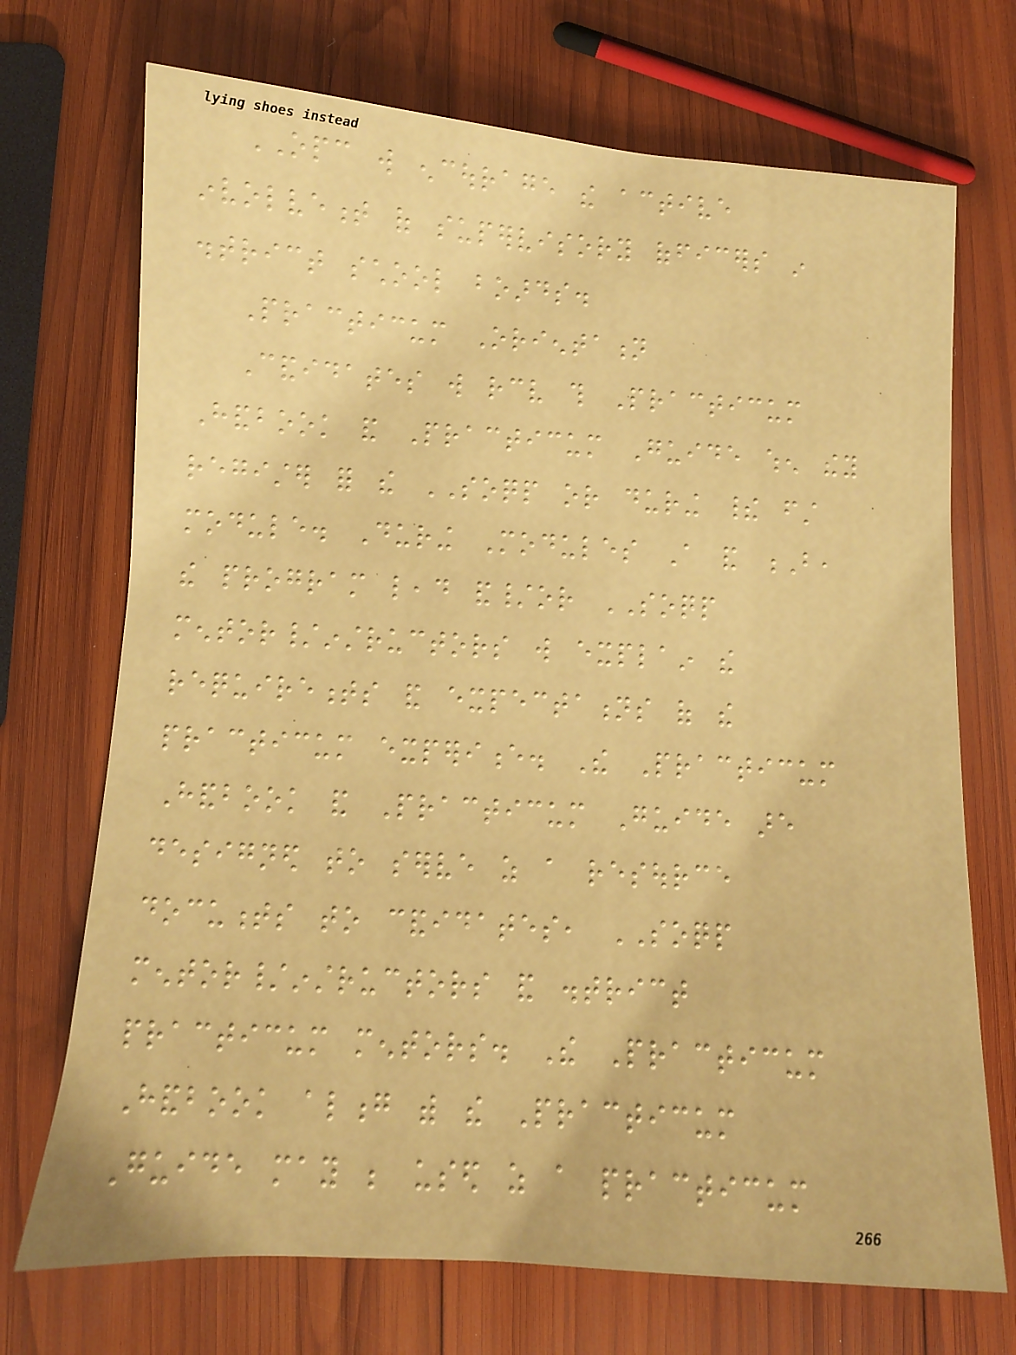OPC will encourage the active
involvement of supervisory officers in
district school boards.
Practicum Orientation
Candidates will receive this Practicum
Handbook and Practicum Guide when they
register for the SOQP or during their first
module. During Modules A and B,
the program lead and/or SOQP
mentor/instructors will explain the
requirements and expectations of the
practicum experience. The Practicum
Handbook and Practicum Guide are
designed to serve as a resource
documents to candidates, SOQP
mentor/instructors and district
practicum mentors. The Practicum
Handbook along with the Practicum
Guide may be used as a practicum
